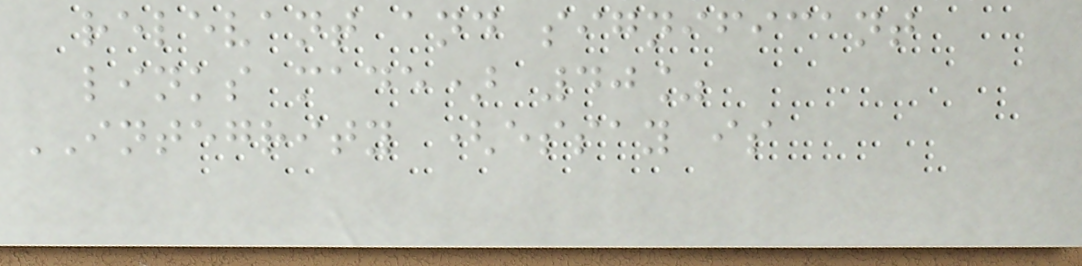relevant and significant
links made) 40%
INTEGRITY (essay is
